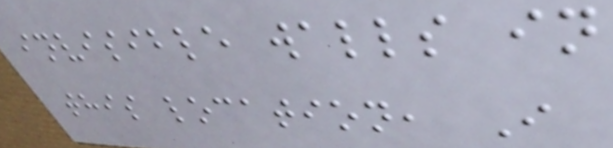invisible walls in
this location, I
